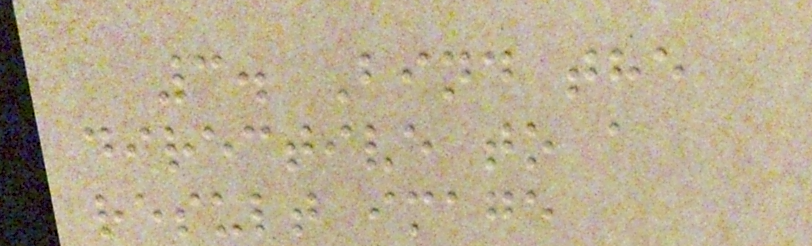3. Bind the
directive to a
result image
